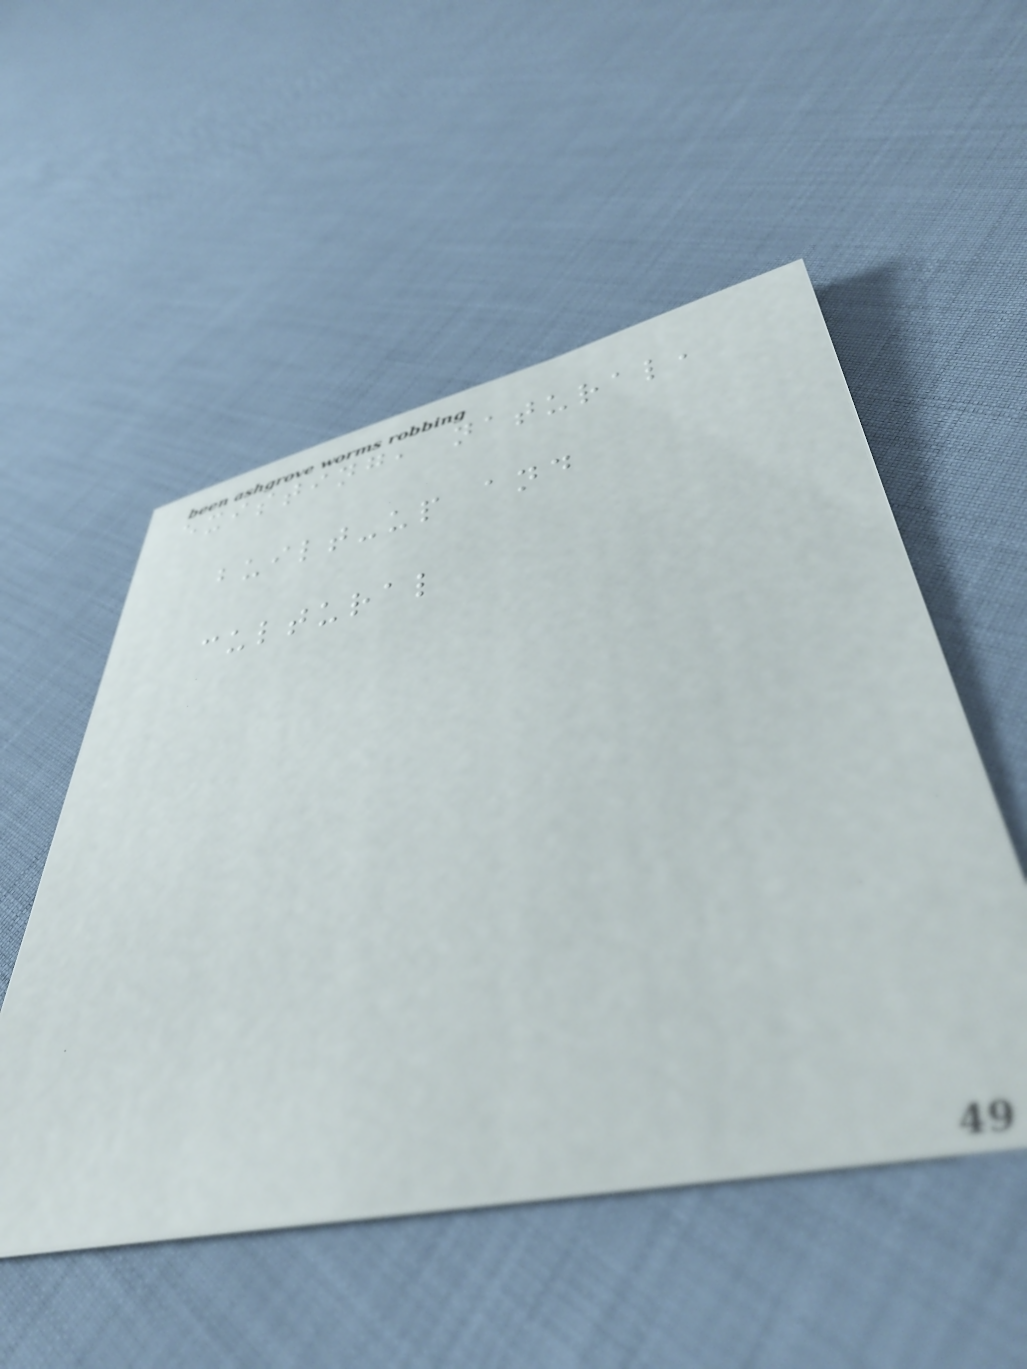existing, natural,
built-up and
cultural
